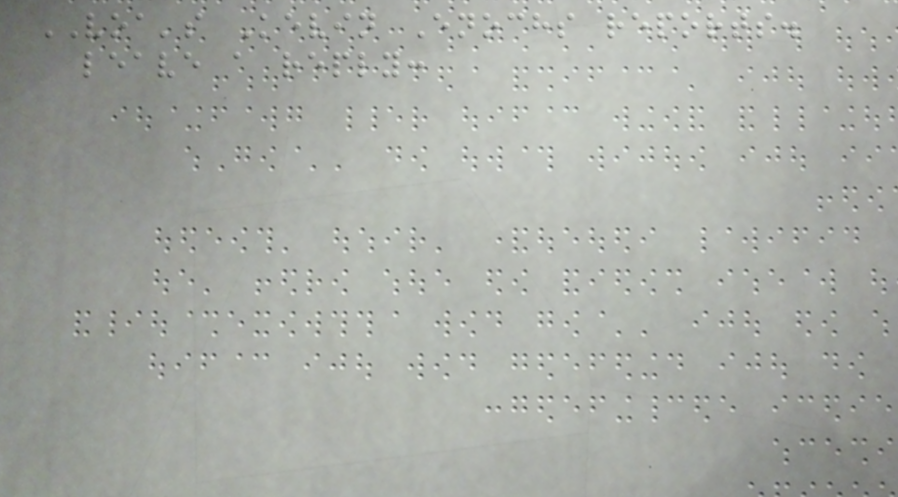VOA's Kevin Enochs reports.
leave a reply:
